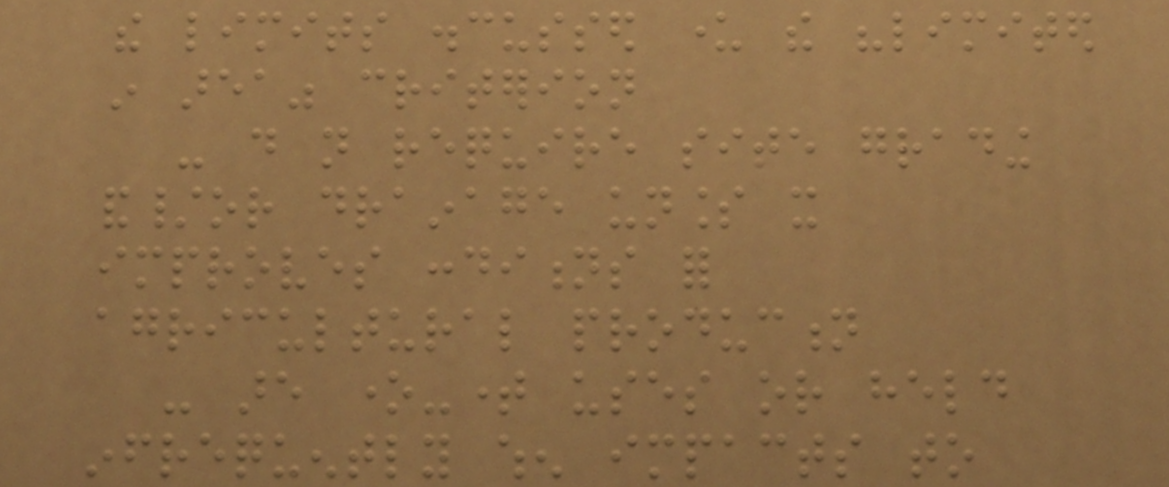the limits discussed under the "limited
in area" criterion
- do not require site grading
and/or drainage unless it
improves conditions for
agricultural production
- are one-time uses or held
infrequently when impacts to
